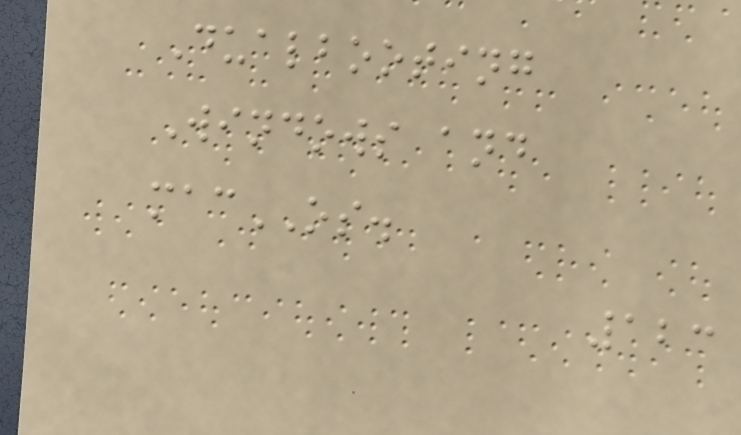Dualbooting
Windows and
macOS.
123
